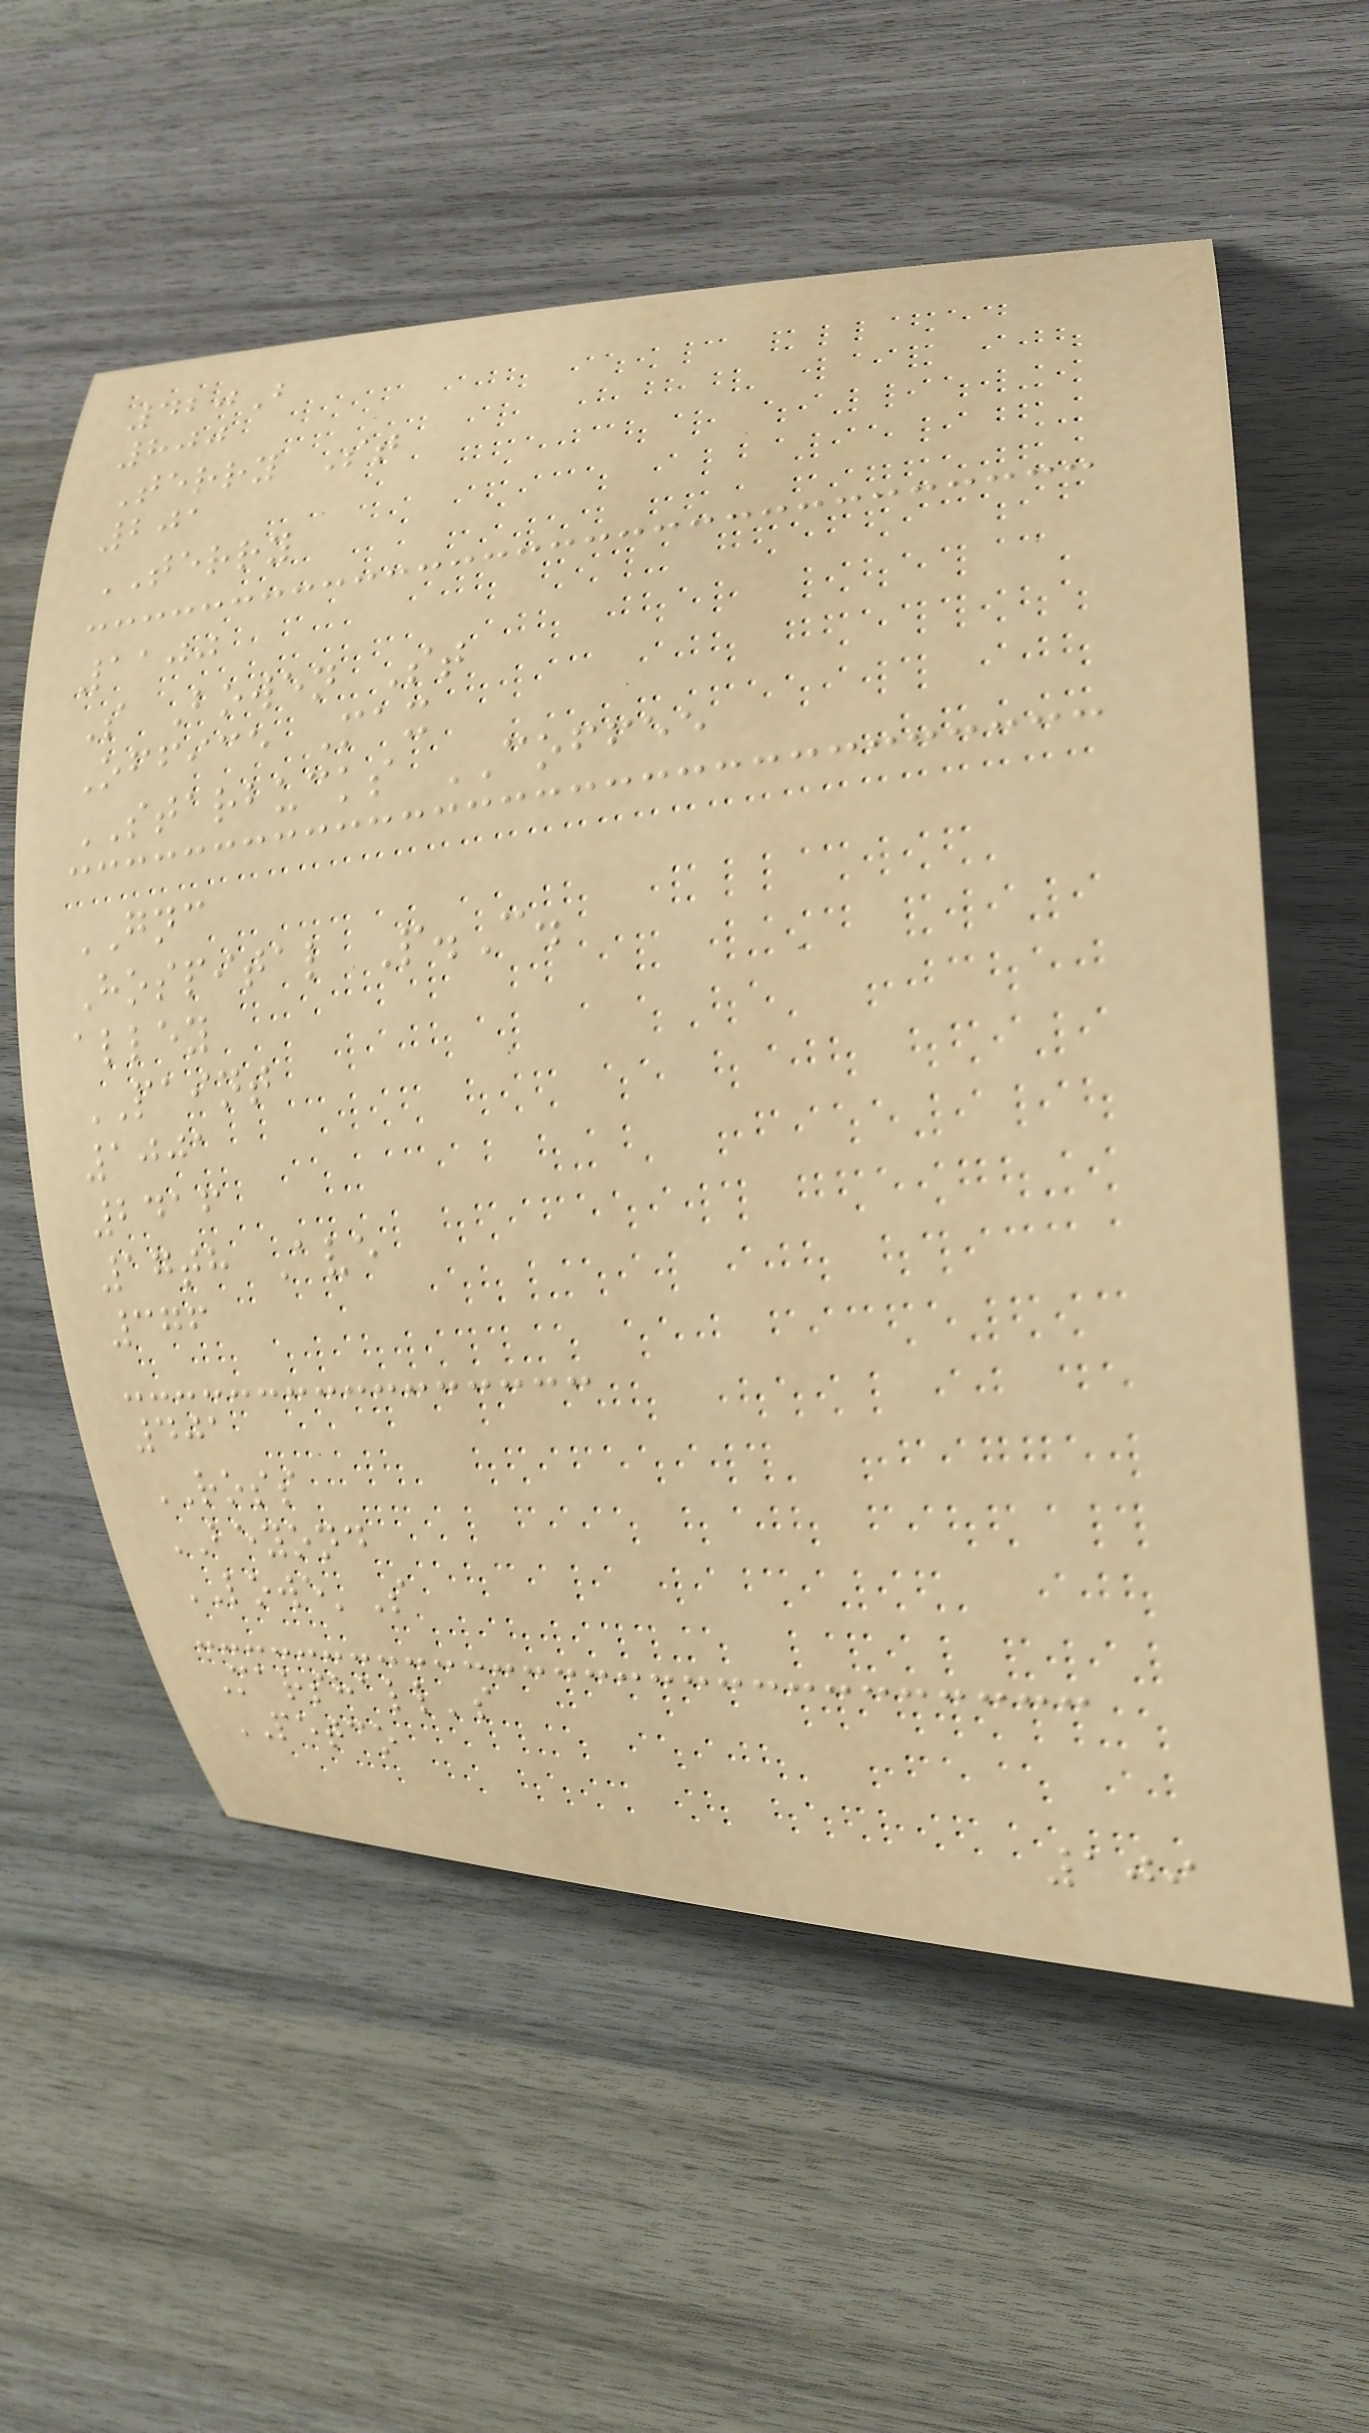420B
800
Terry St
201
TERRY
1100
S Bowen St
Office Max
STARBUCKS COFFEE
GNC
Hospital P.C.
alley
PAINT
1001
2416
17th Ave
376
401
ROSS
BEYOND
LOWE'S
Marshall's
PETCO
109
